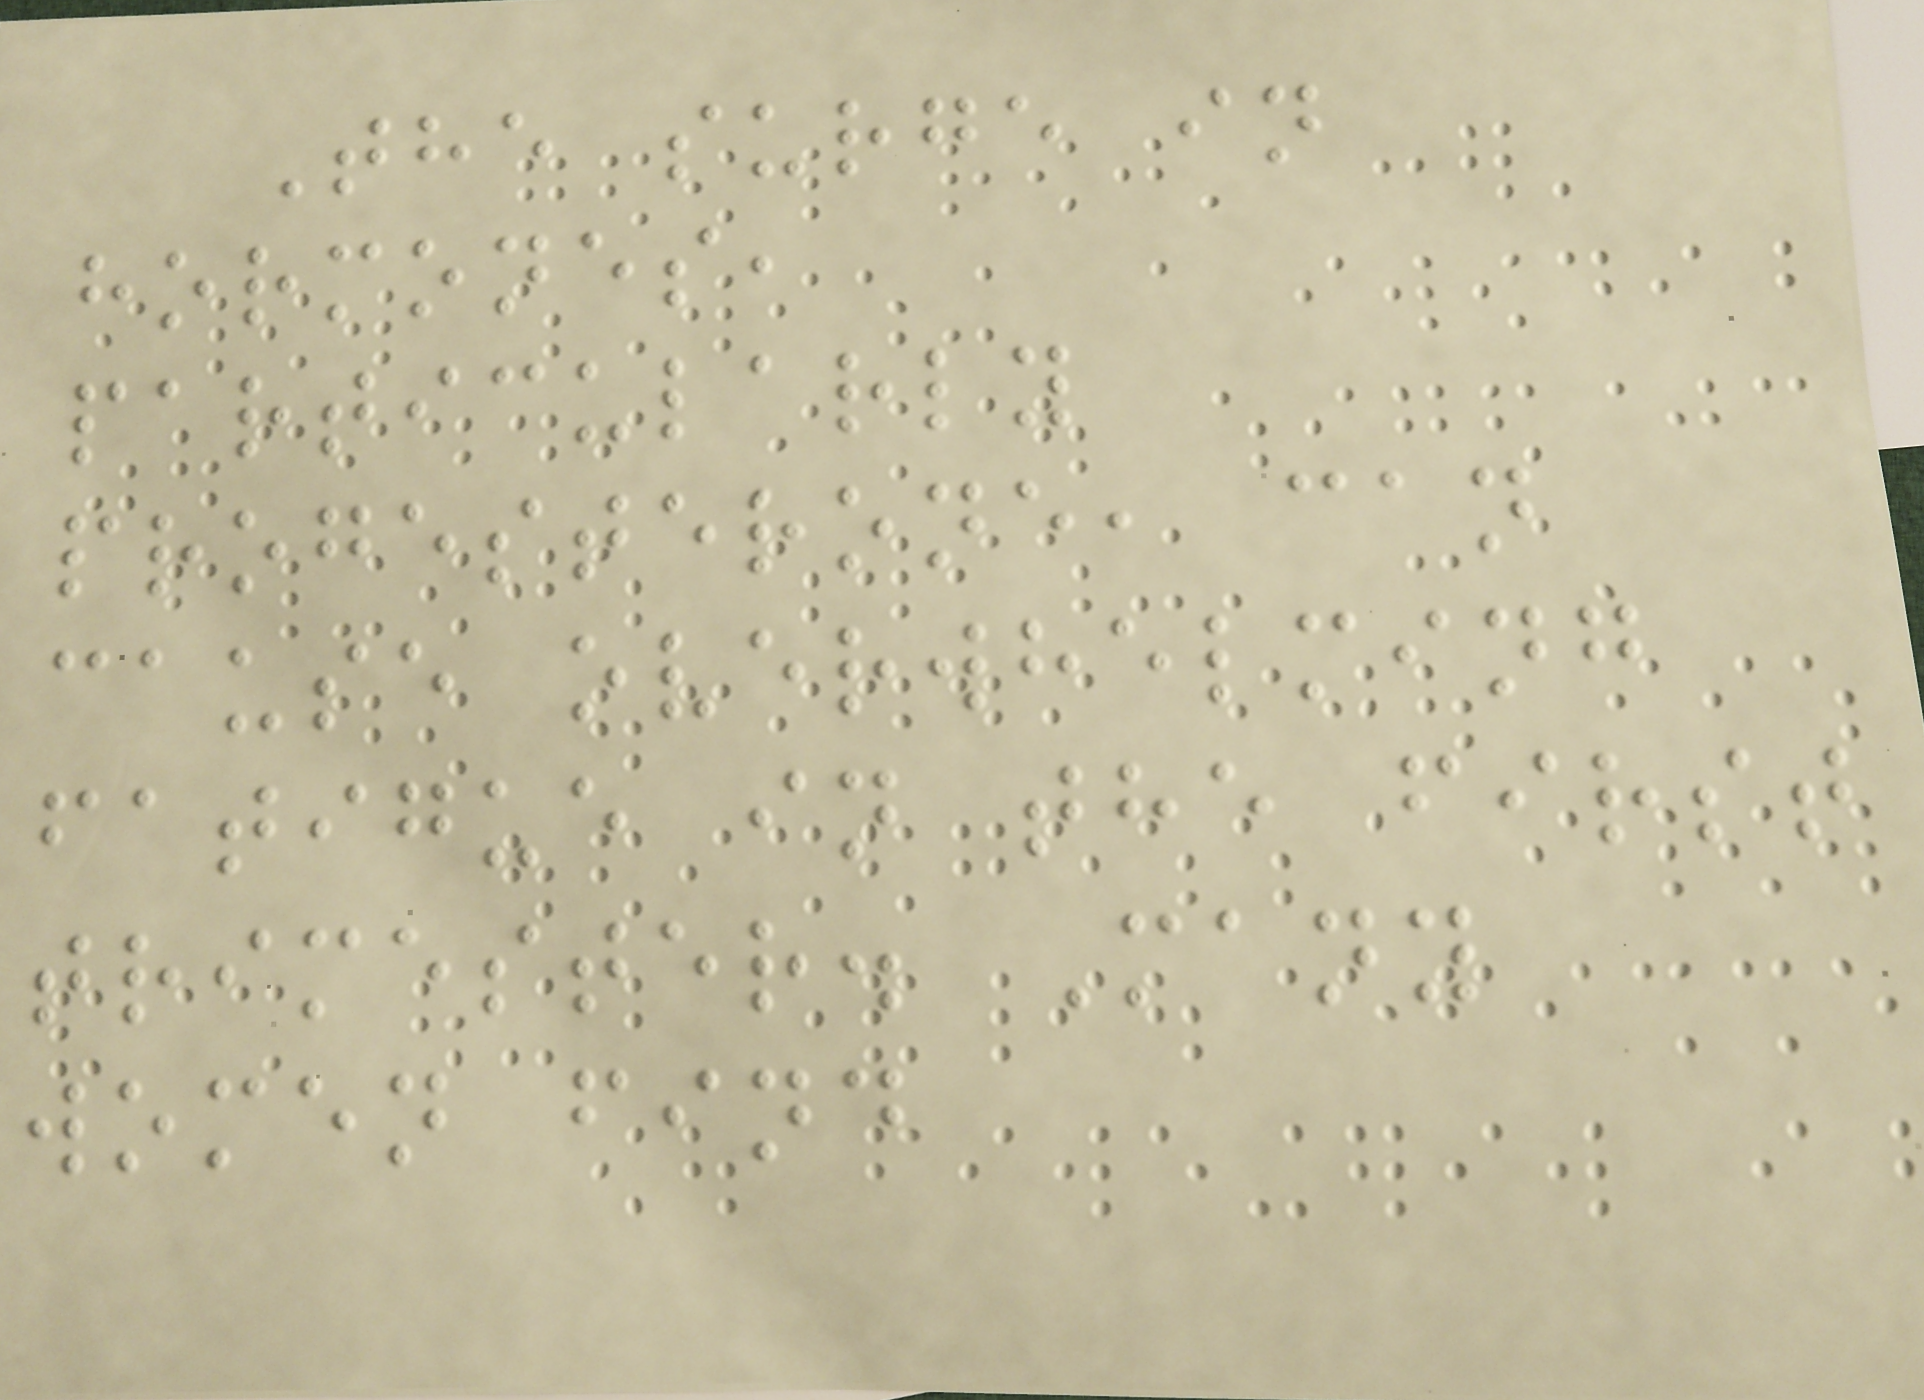The surge in
hormones,
particularly
progesterone, can
cause overwhelming
fatigue in the first
trimester. Many
women find
